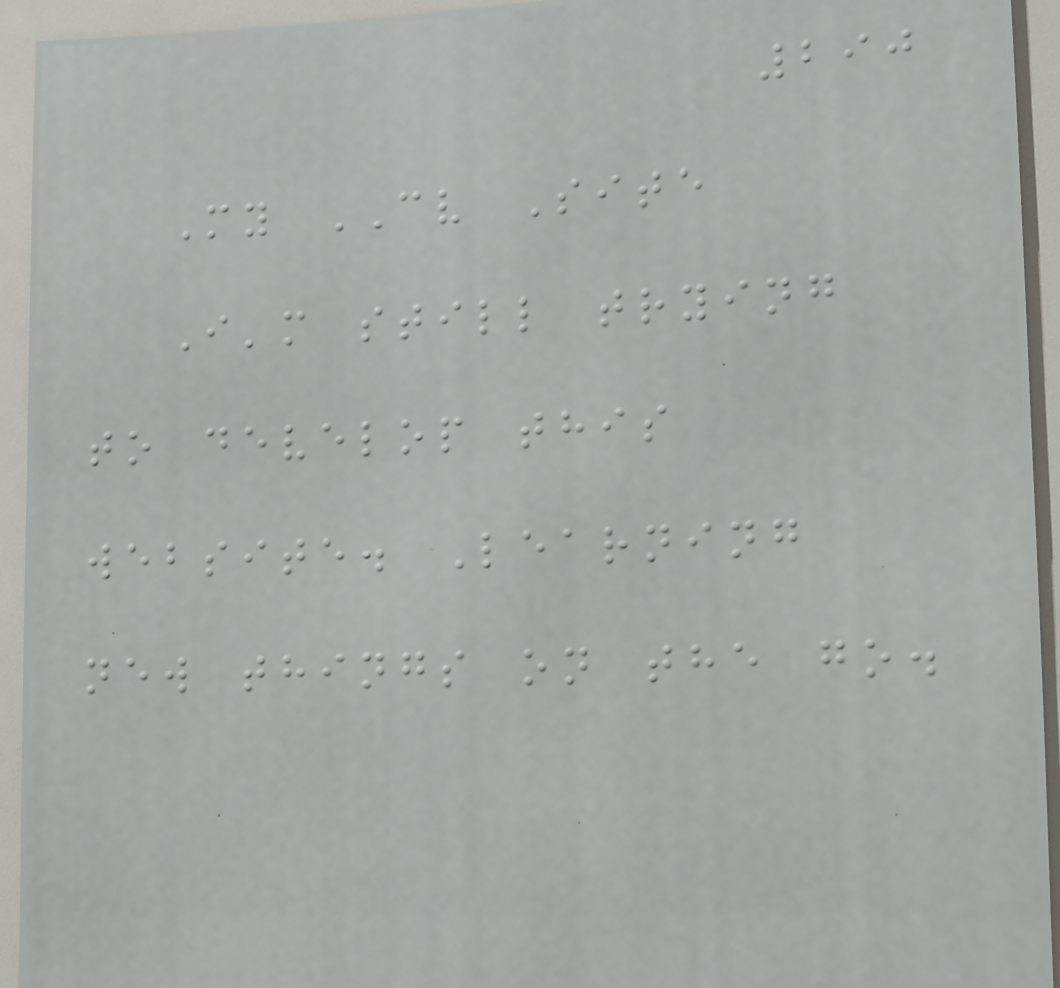290
My CV Site
I'm still trying
to develop this
website. Learning
new things on the go.
